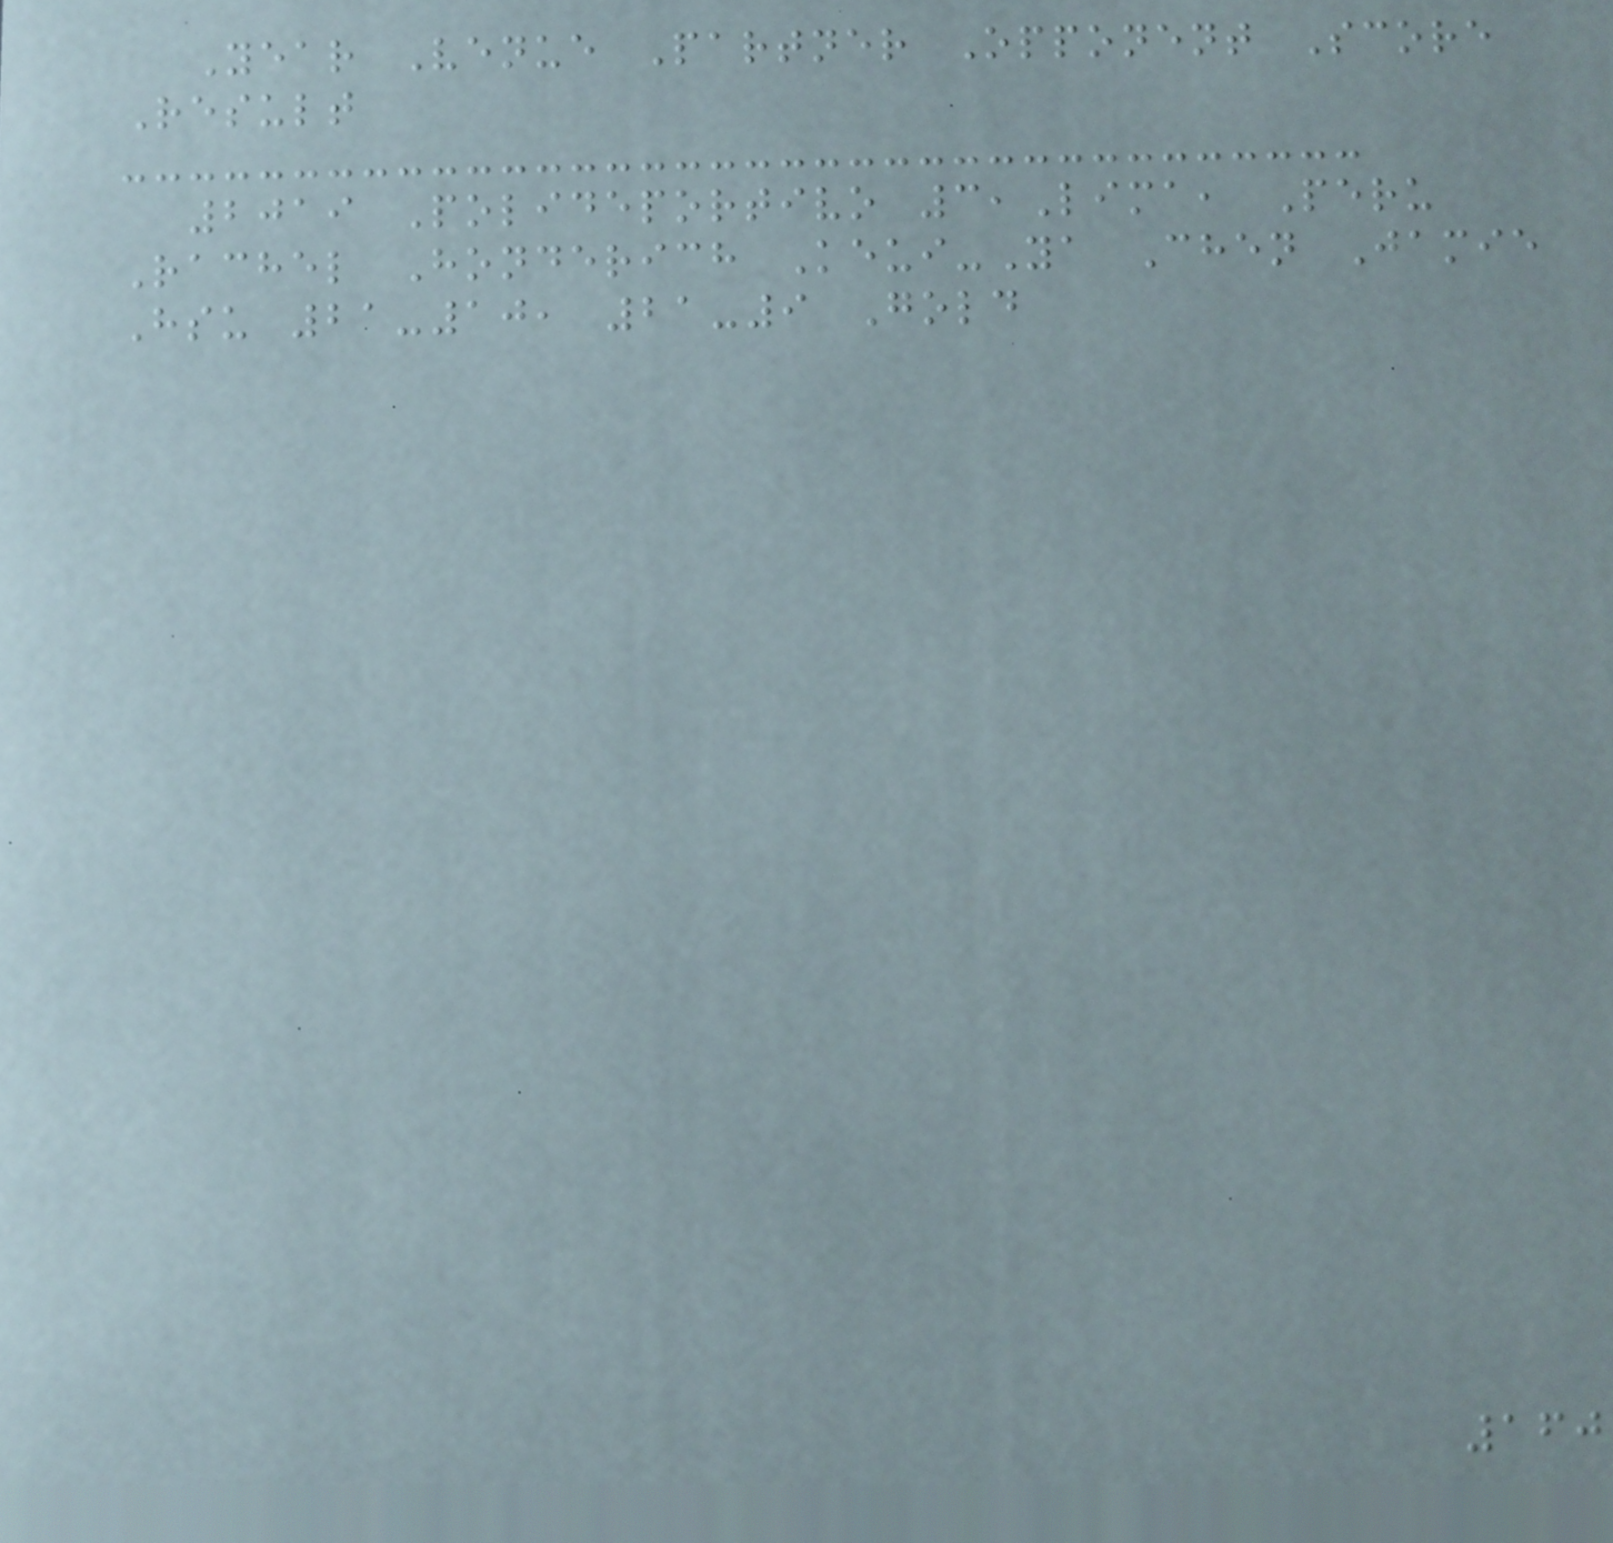Year Venue Partner Opponent Score
Result
2019 Polideportivo 3,Lima, Peru
Rachel Honderich Keui-Ya Chen Jamie
Hsu 21-10, 21-9 Gold
160
